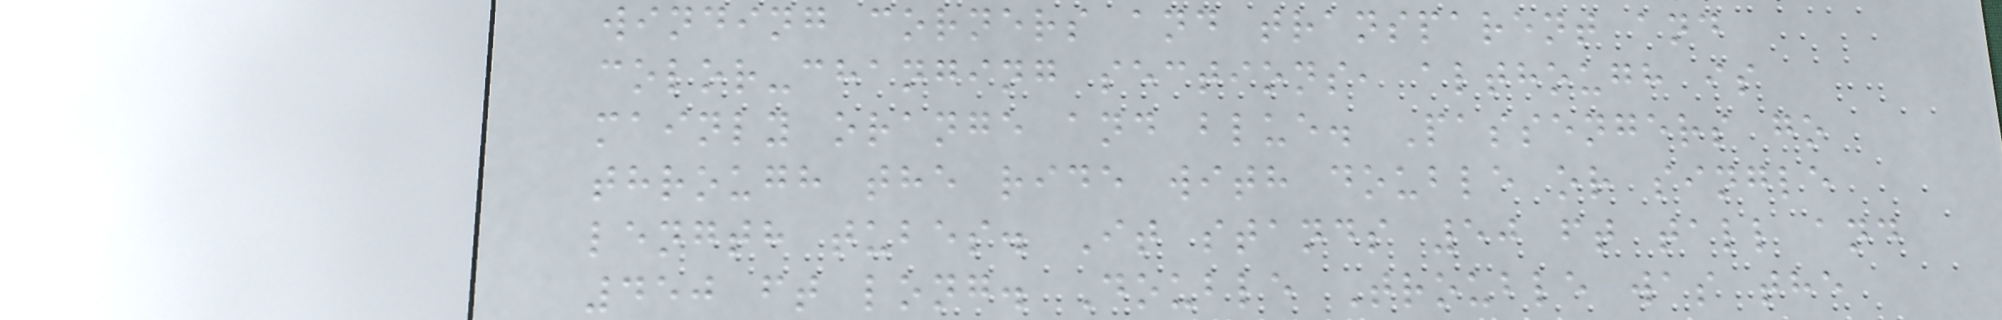winding corners and transparent and
color-changing sections, although is
mainly orange and blue. Passengers go
through the ride with double or single
length tubes. It stands 50 ft tall and
450 ft long. Double Trouble was the
